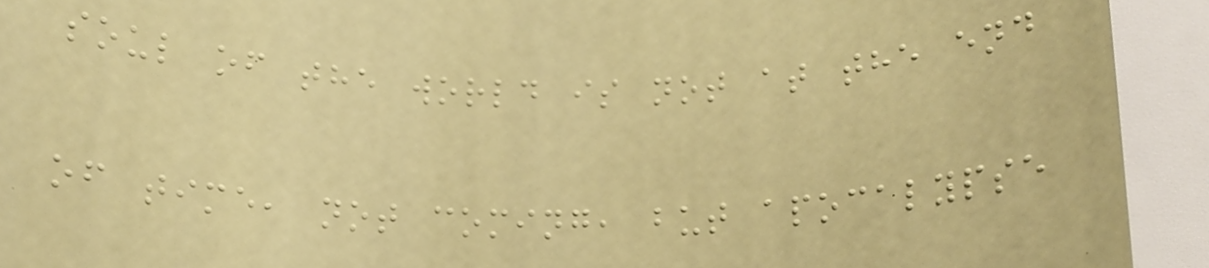soul of the world is not at the end
of time, not coming, but apocalypse
